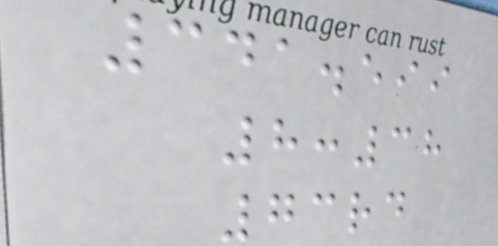341.599
8:38
73rd
